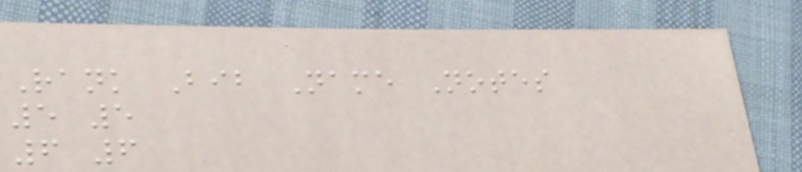Rank Bib Name Notes
5 5
6 6
